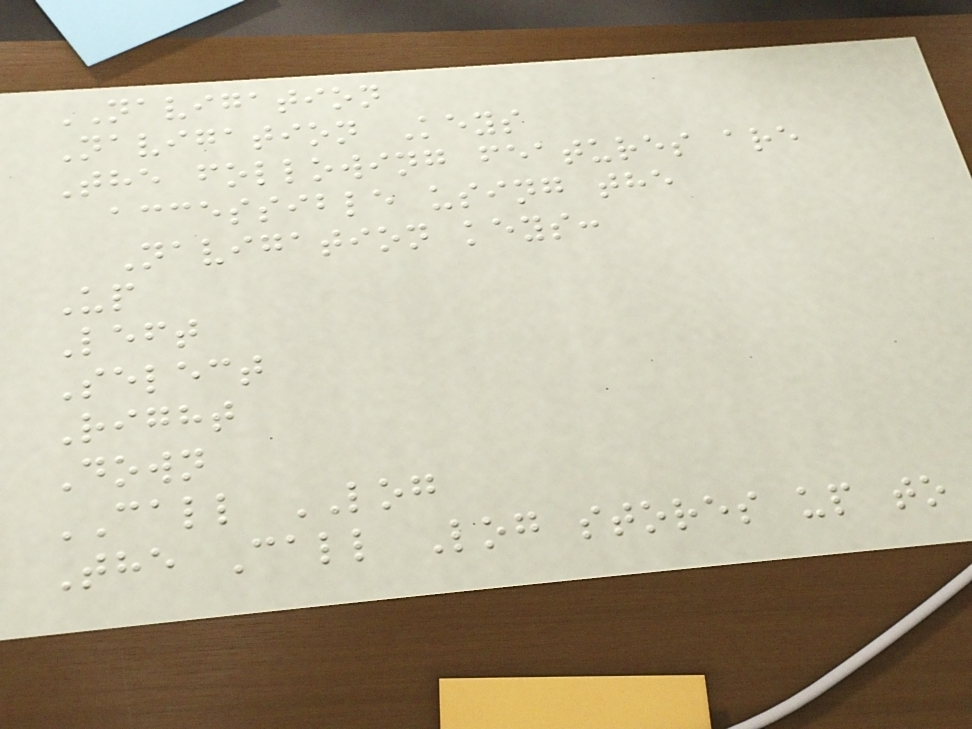NAVIGATION
Navigation Keys
The following features are
accessible using the
Navigation keys:
Up
Left
Select
Right
Down
CALL LOG
The Call Log stores up to
